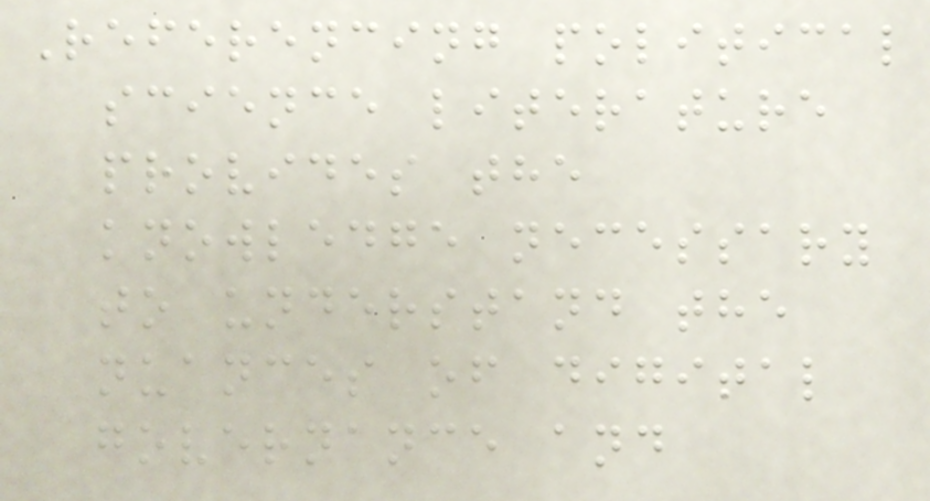Referencing political
science literature
provides the
knowledge necessary
to understand the
nuances of digital
governance and
